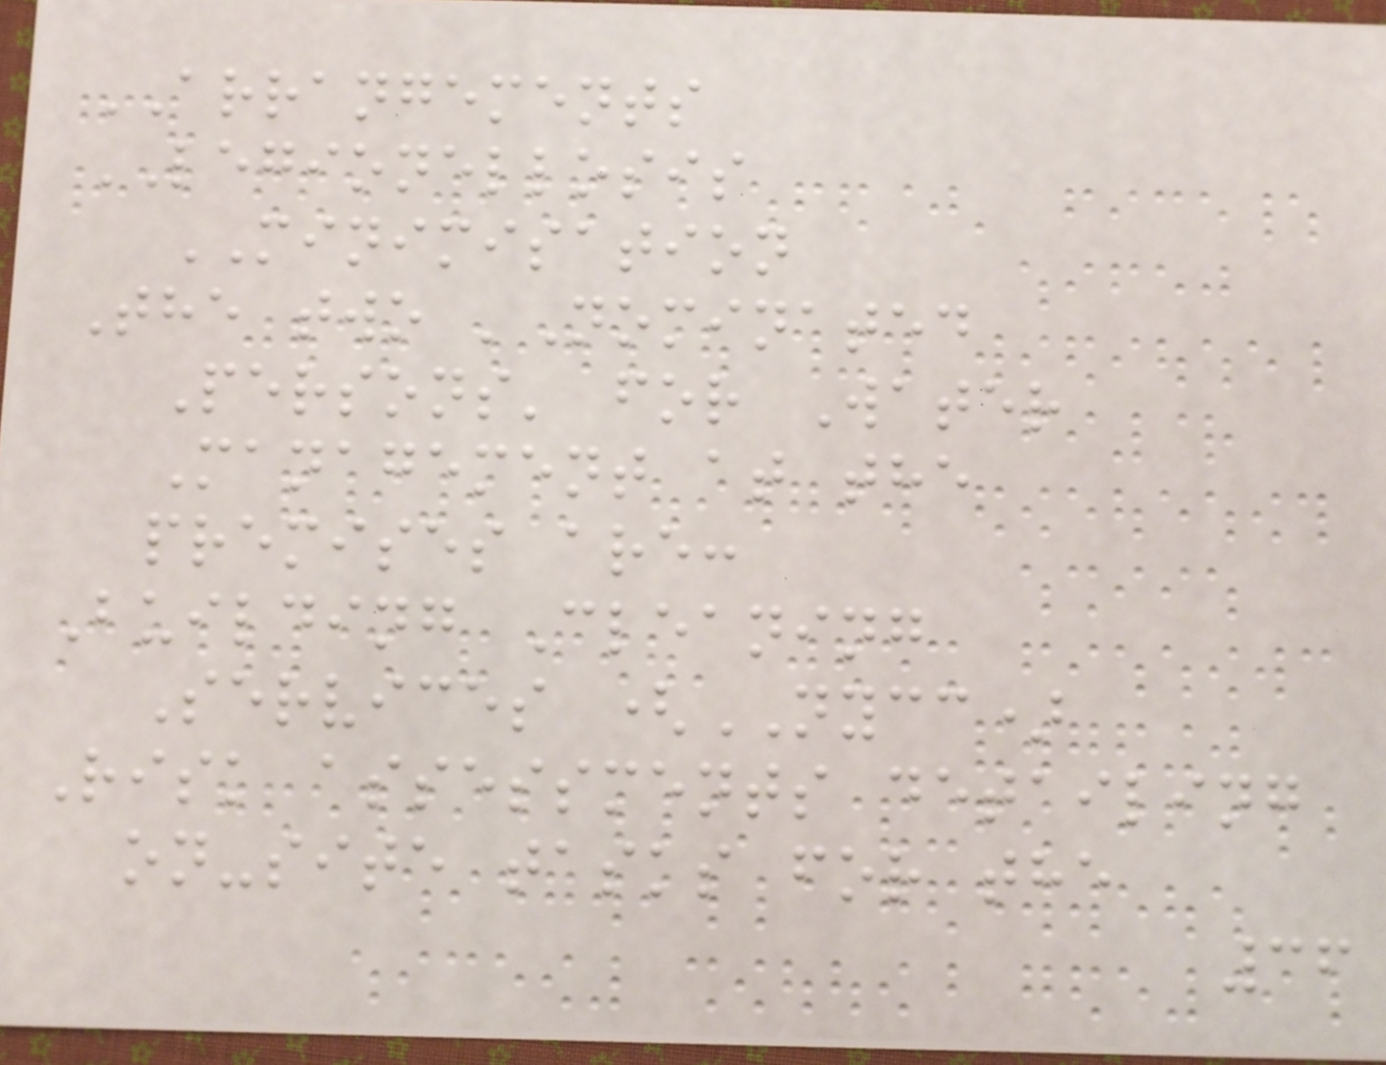ARRANGEMENTS
LEGIONELLOSIS
MINIMISATION
The two 'Nominated
Persons' for Water
Management at the
premises are:
Building Cleaning
Services (NYCC)
Risk assessments detailing
on-site tasks for the
36
